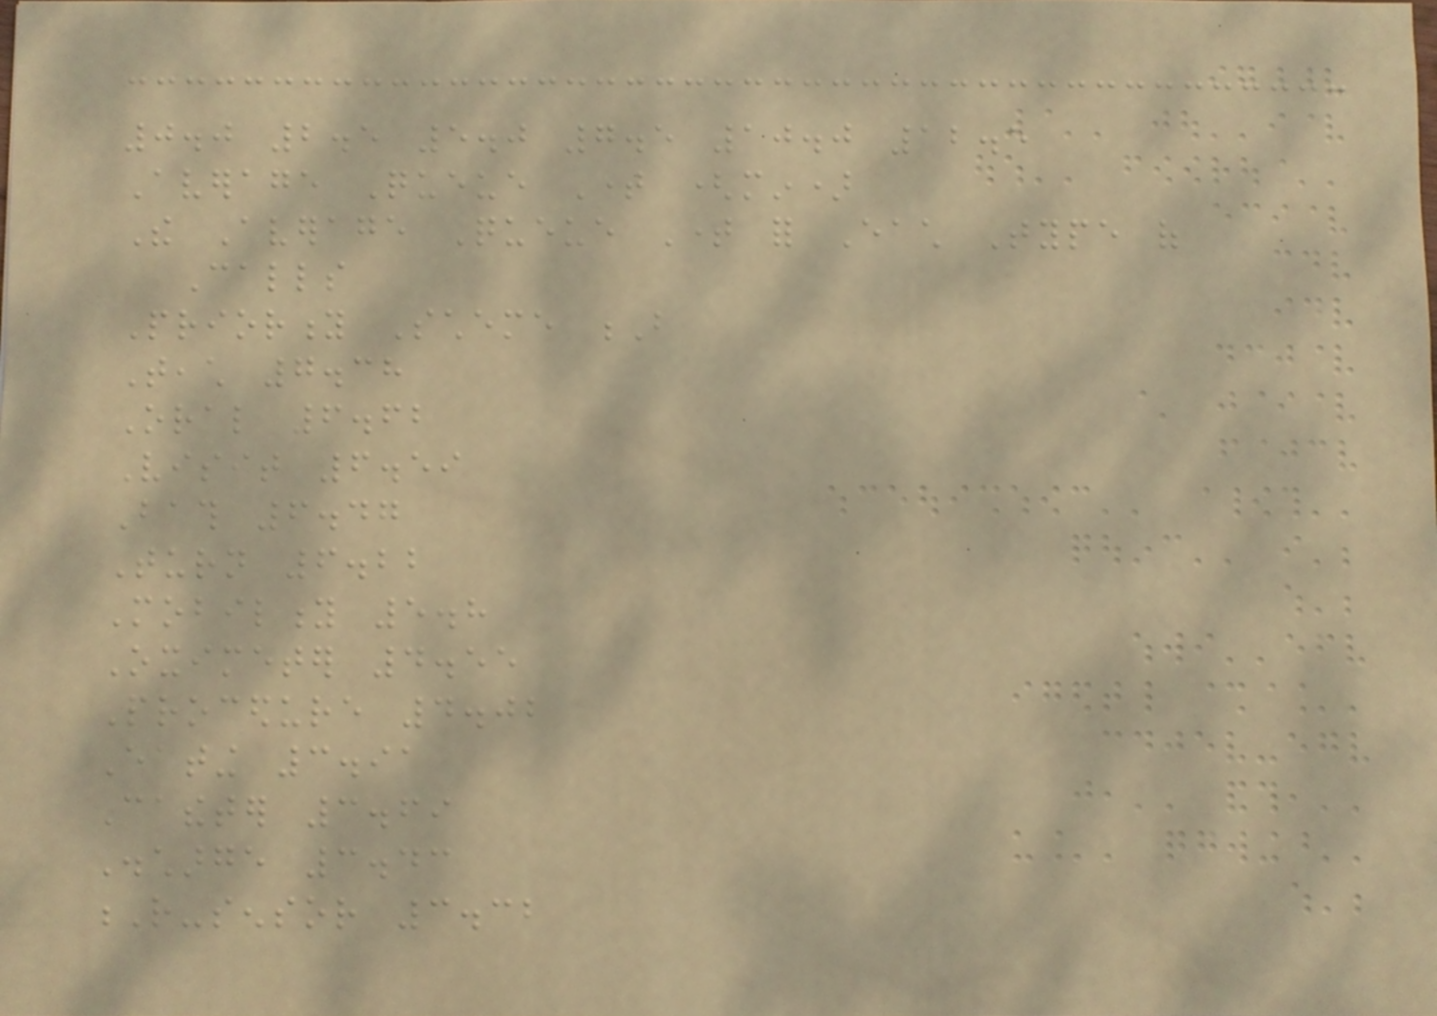0.0 2.5 5.0 7.5 10.0 12.5
Average Queue Time (min)
The Average Queue Time for Each Type of
Calls
Priority Scheme B
Teach 7.38
Oral 6.62
Visit 6.59
Bath 6.47
Turn 6.22
Mobility 5.8
Oximeter 4.55
Procedure 4.02
Eating 3.91
Catheter 3.69
Discharge 3.43
R-sensor 3.32
